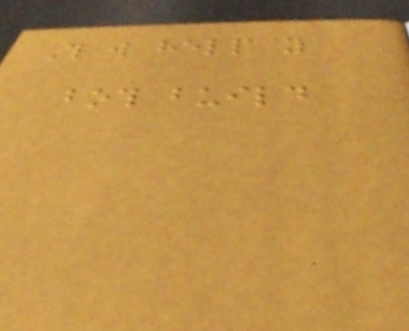This will help you
both build
